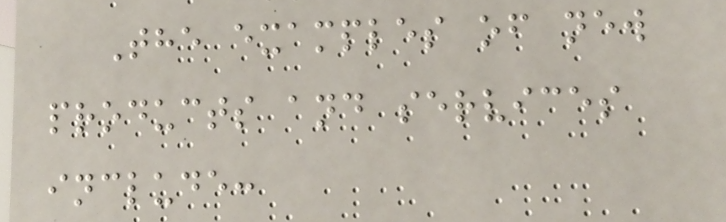The examples of new
products and services
include:
